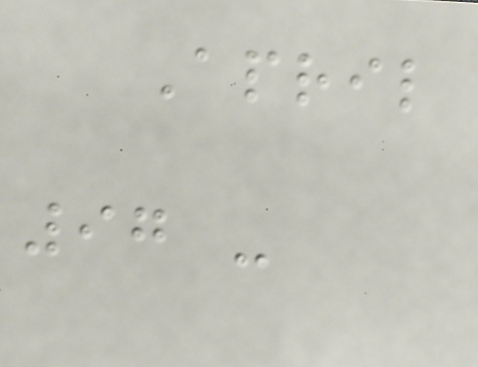April
97 -
